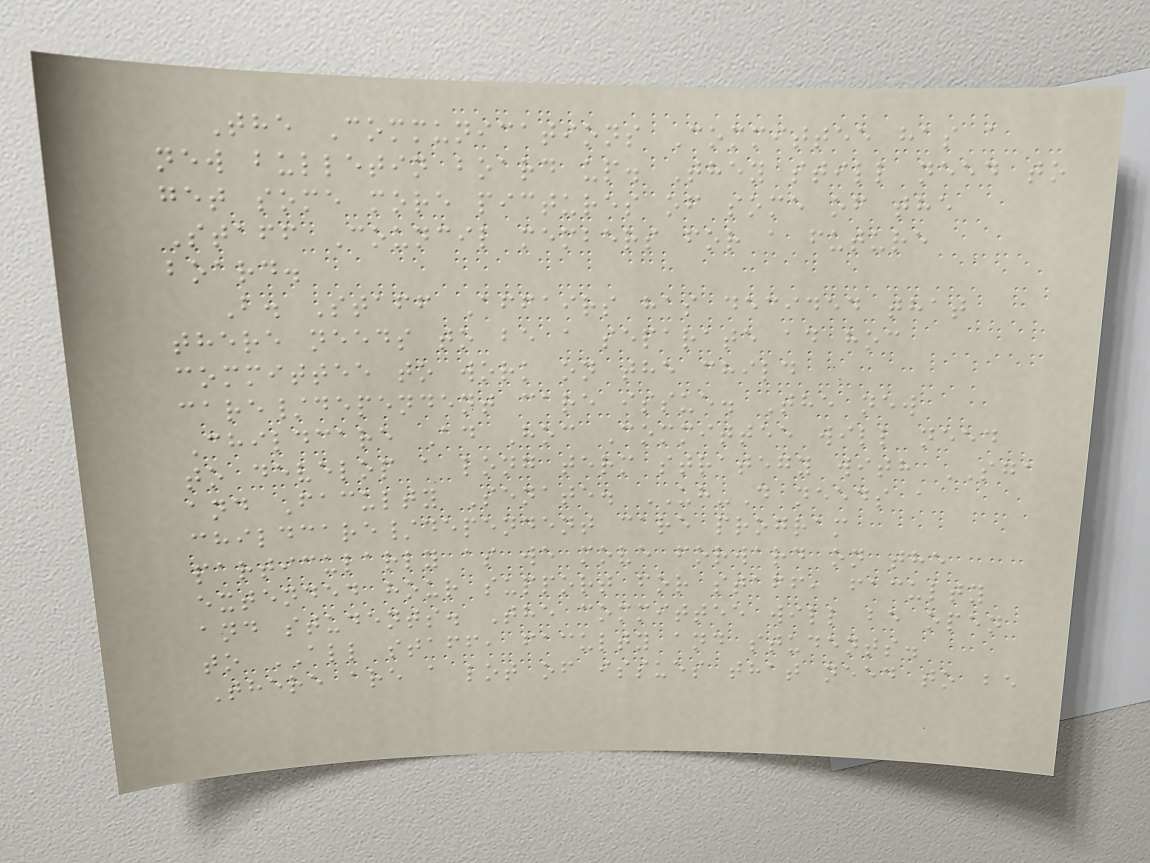The Communications Committee has a
new bulletin board up. They still need to
get some more pictures of some of the
Staff Council members for a future
board.
B. Staff Affairs has decided that
there needs to be a separate ad hoc
committee to work on the child
care/dependent care issue. The new
Childcare Ad Hoc Committee will need
to develop a long term strategy with SGA
and Faculty Senate. UH-D needs a
childcare/dependent care program
particularly as we move forward on the
extended hour support for staff, faculty
and students. The committee will be open
to ALL staff, faculty and students.
There are a lot of issues that need to be
